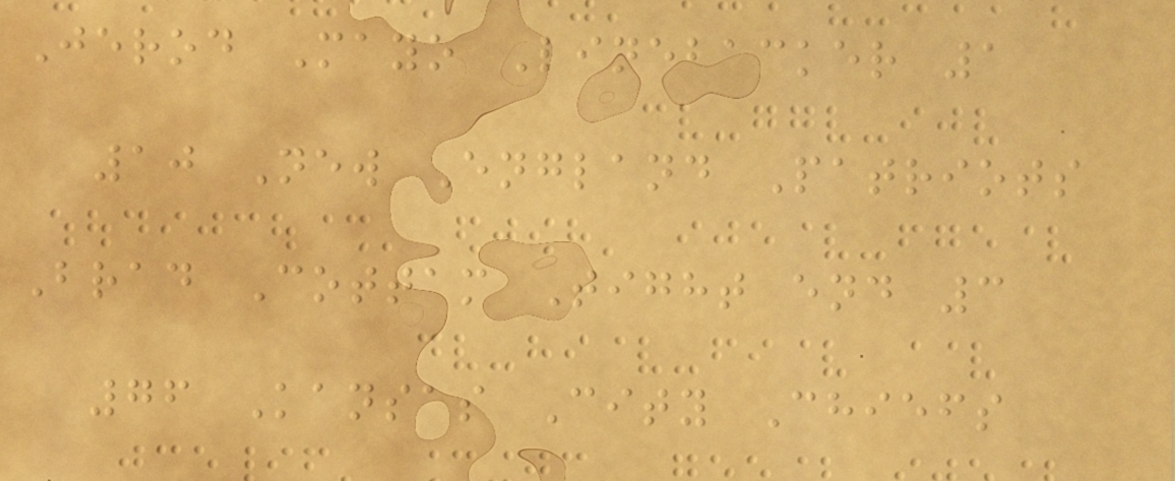Jerod Mayo Linebacker 1
10 New England Patriots
Brad Cottam Tight end 3
76 Kansas City Chiefs
